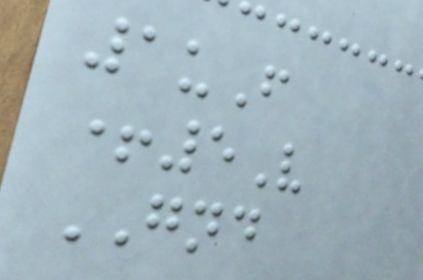1uF
+5V
GND
